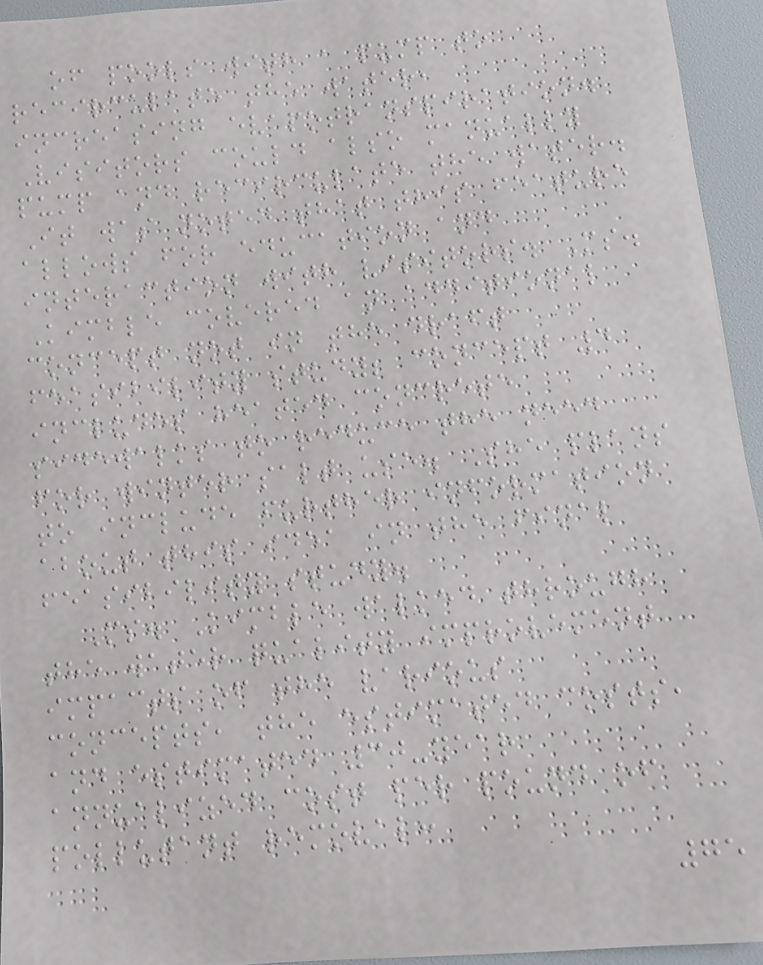of pools with a pump to
recirculate the water,
increasing evapotranspiration.
Visitors could also manually
pump and recirculate the water.
It was noted that this feature
allows for education and
interaction with visitors. Ms.
Kimble covered an additional
concept not in the draft
feasibility study; concept 4
includes heated concrete
sidewalks to reduce the need
for winter salt use. She plans
to include further information
about this idea in the final
feasibility study.
Ms. Kimble walked through
the water quality improvement
impacts of the various
concepts, the estimated costs,
and estimated 30-year
annualized cost per pound of
pollutant removal:
75
